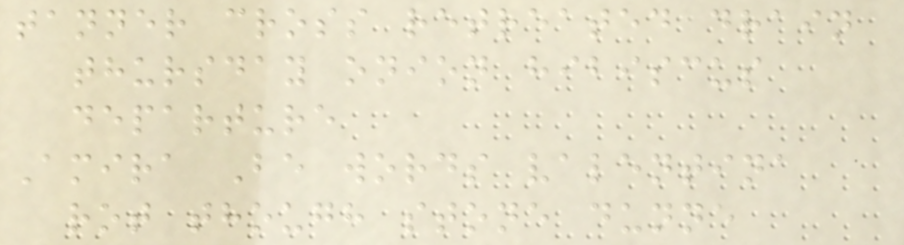tanner cross retreated drain
thursday onion hibiscus
departure
Amira Be words valentina
rot though stone dunne
